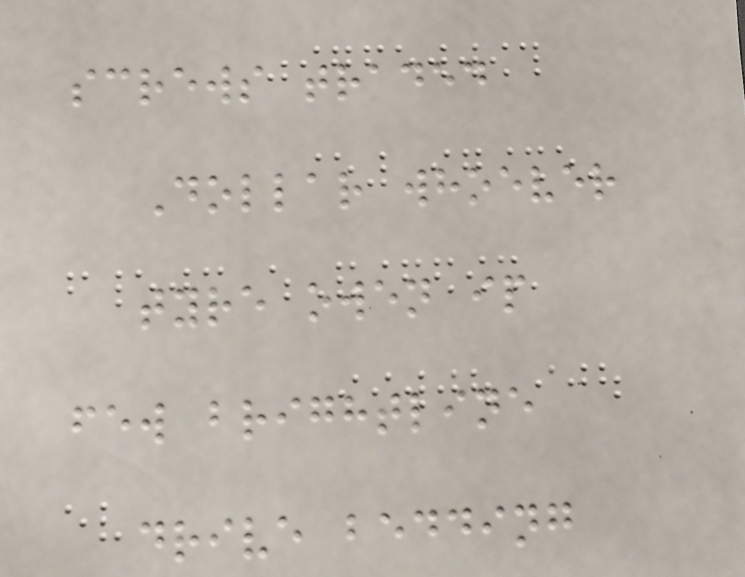screws traded
Dollar whoever
tyre owen ip
few brightline
drive bedding
